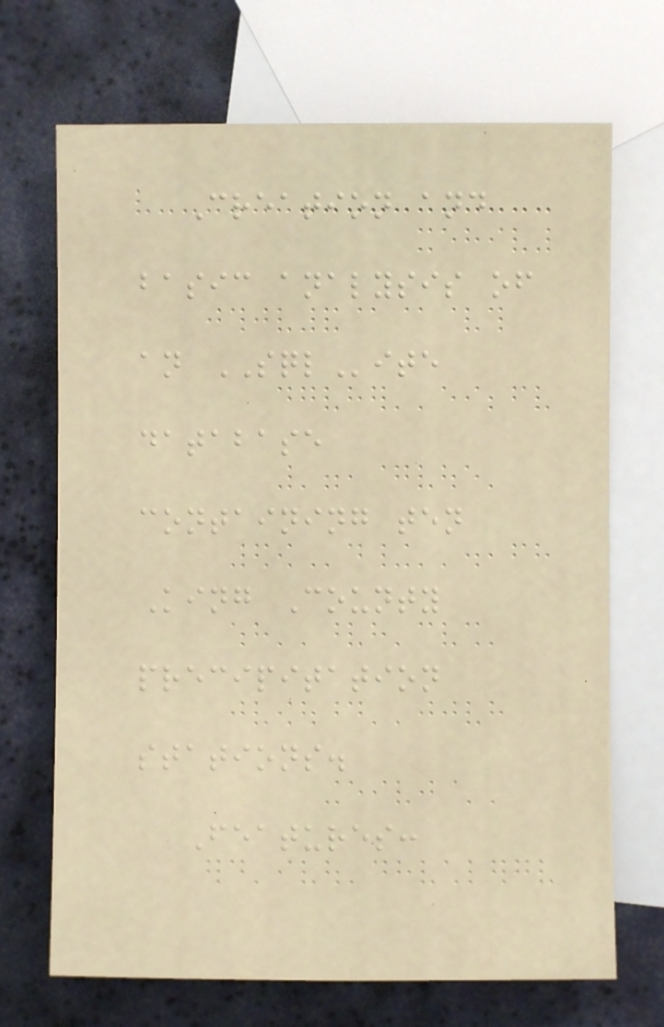Creation and
basic analysis of
an SQLite
database
containing ten
King County
precipitation
stations.
Features:
